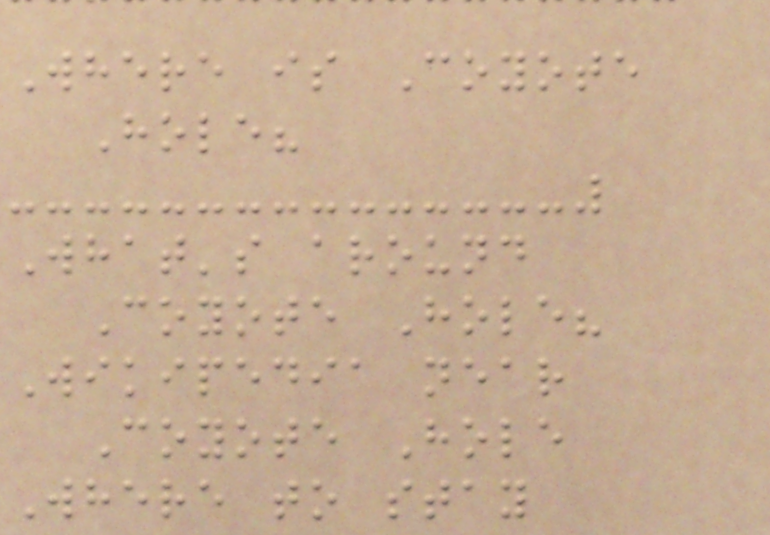Where is Coyote
Hole?
What's around
Coyote Hole?
Wikipedia near
Coyote Hole
Where to stay
